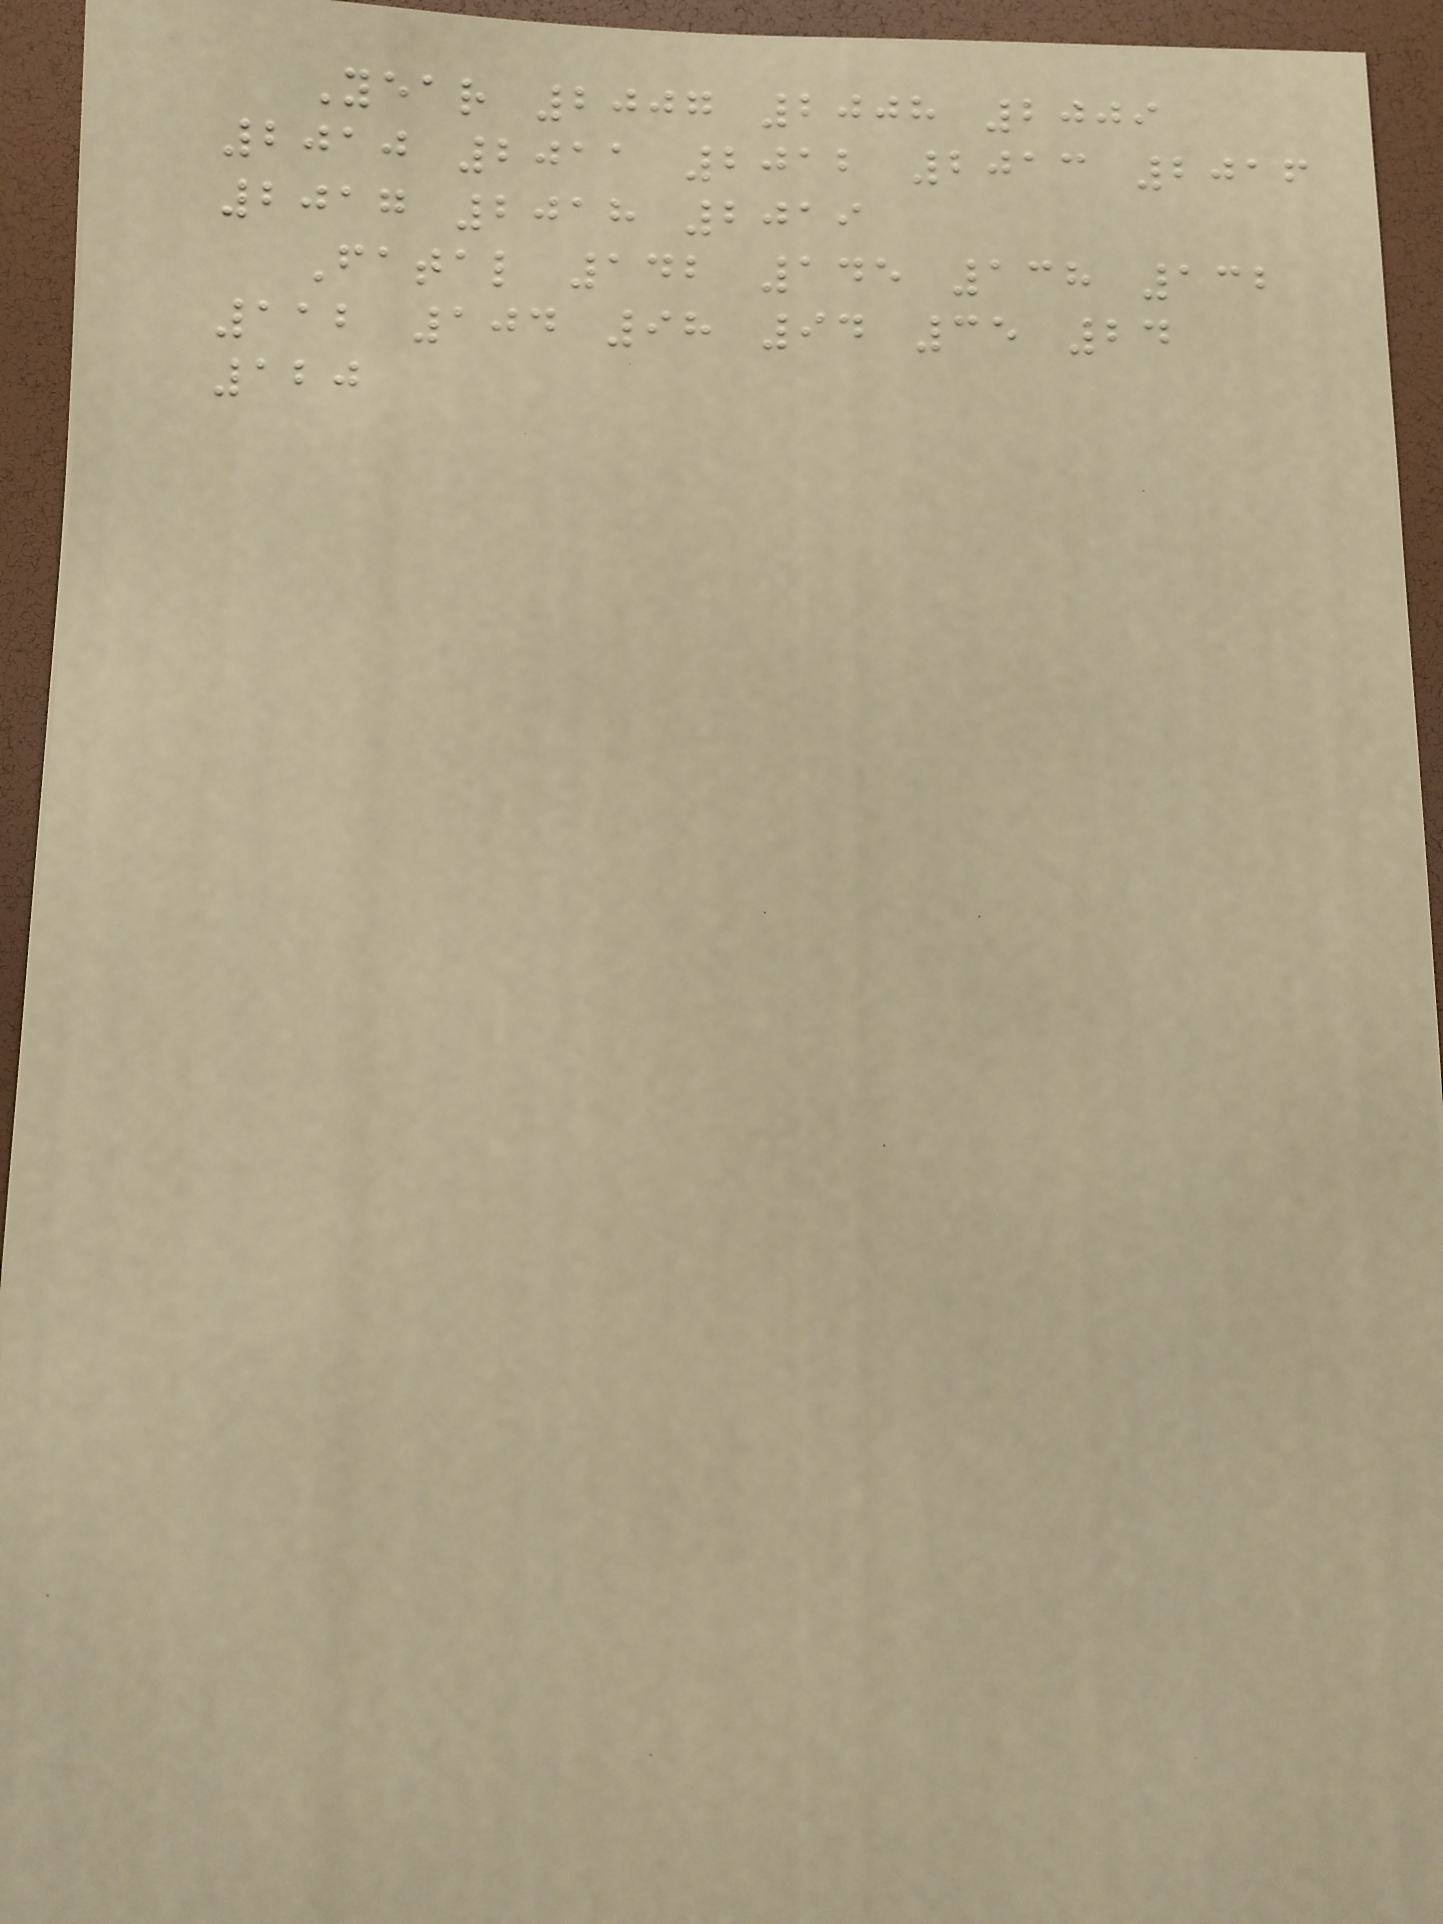Year 2007 2008 2009
2010 2011 2012 2013 2016
2017 2018 2019
Fatal 142 145 138 132
112 104 98 94 35 24
120
